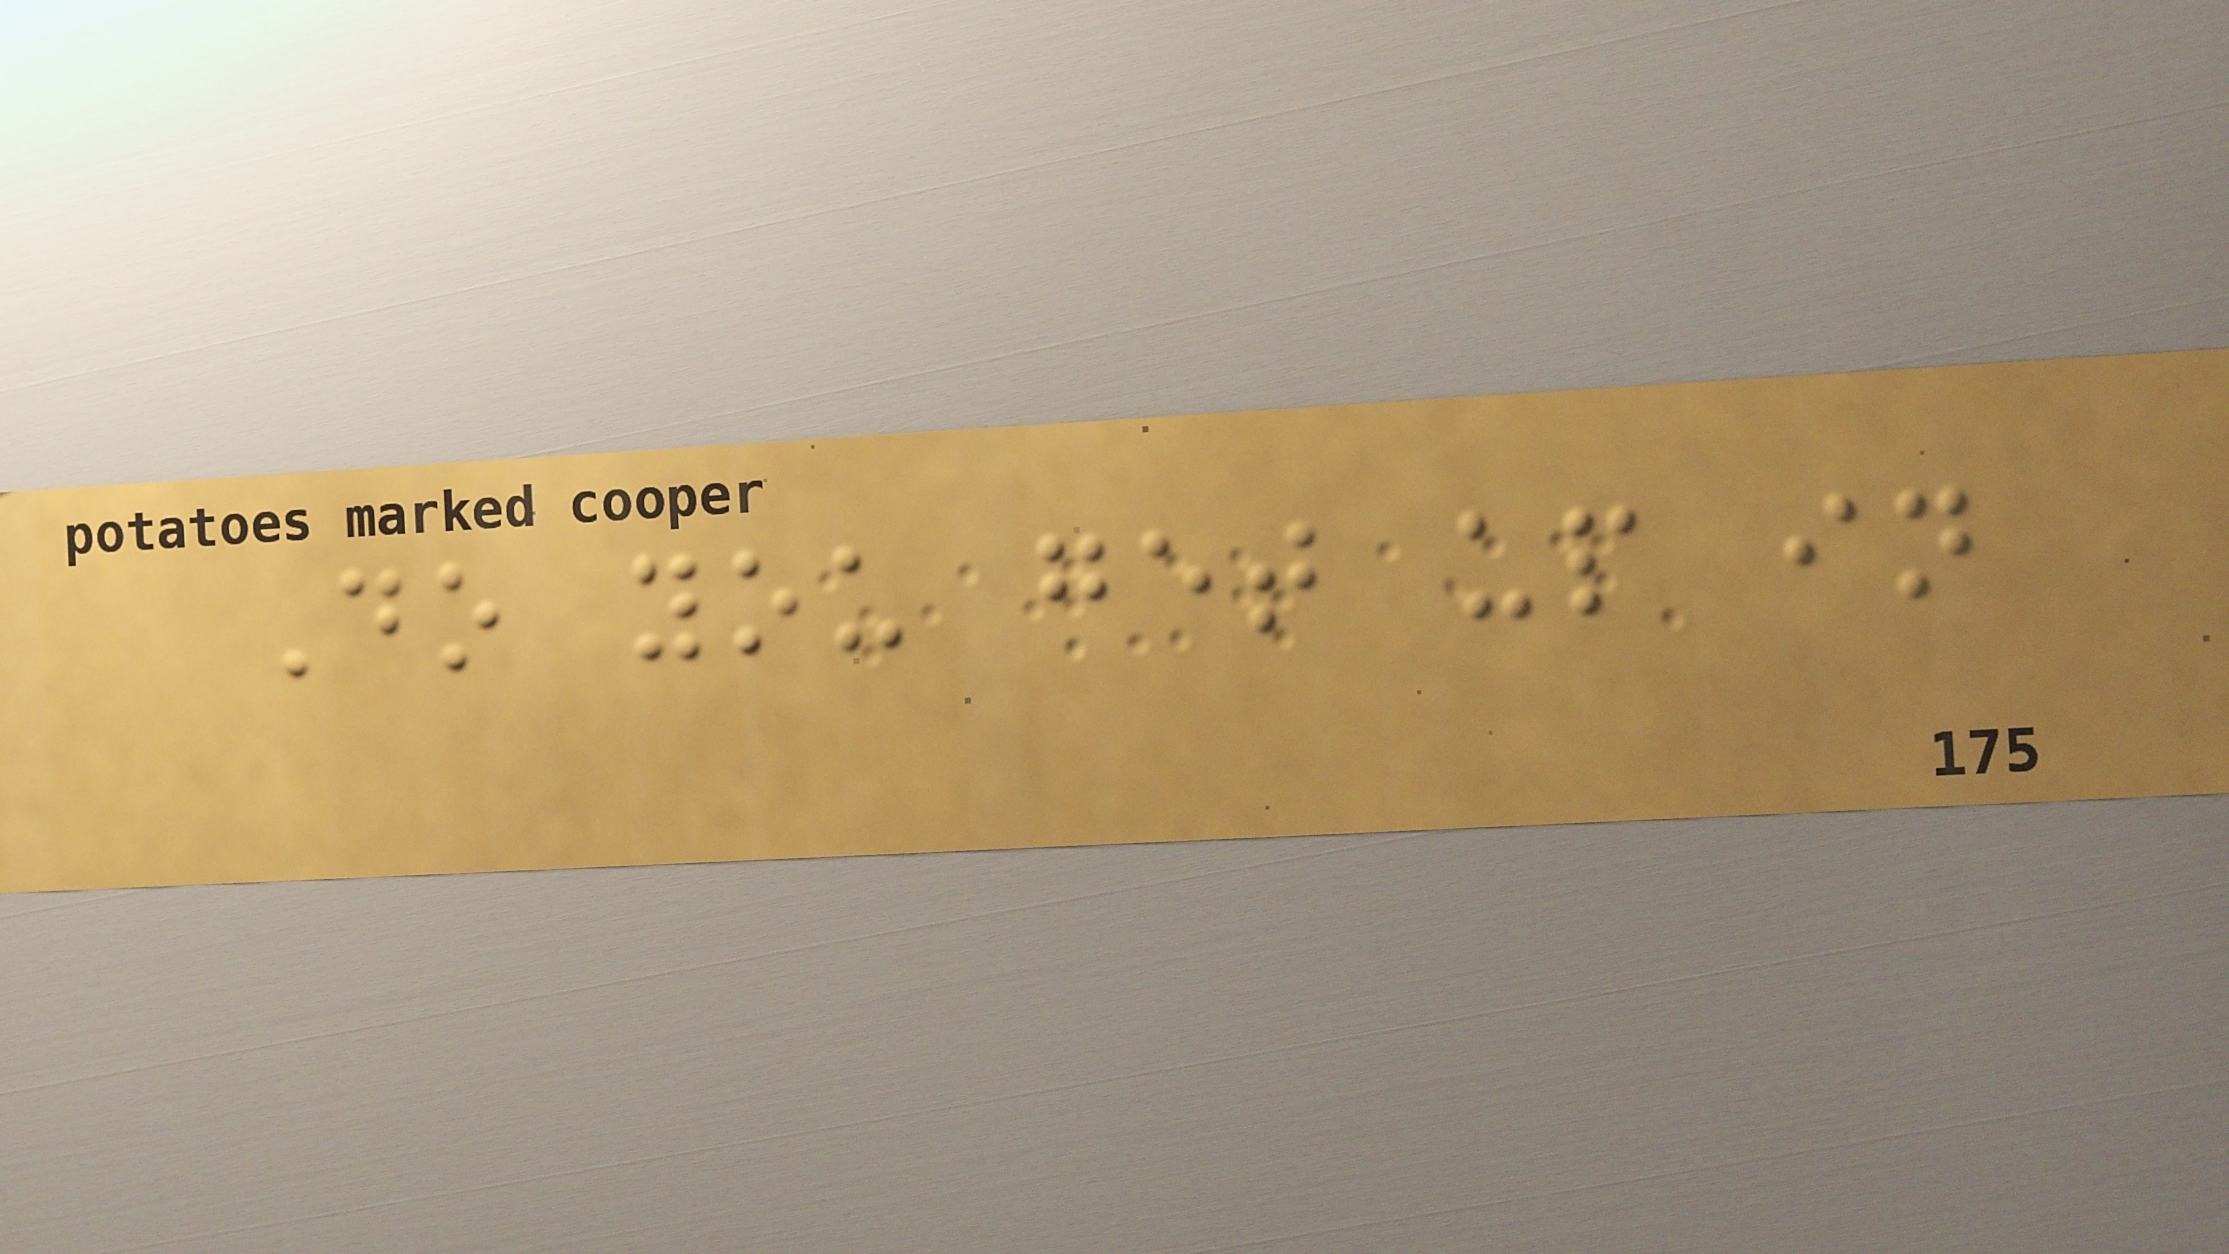Do you get up in
